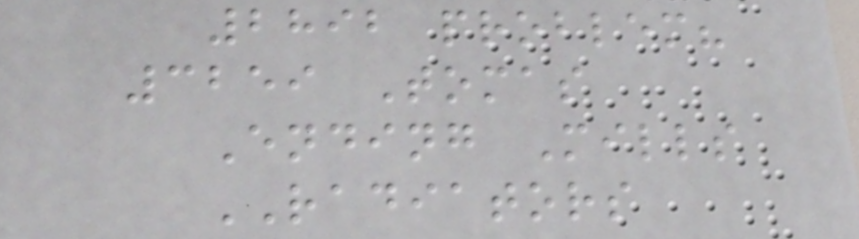2892 problem?
3259 Tomas
Ending Mills
RADIATORS
